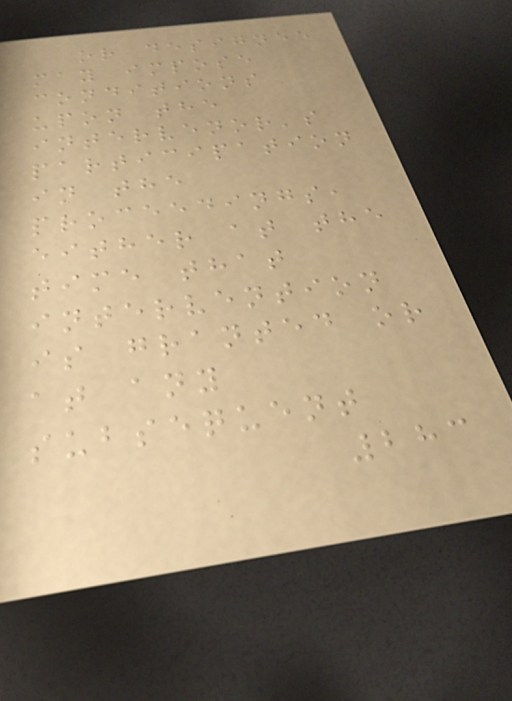or designee
may impose
conditions
upon the
intervenor's
participation
in the
proceedings,
either at the
time that
intervention
is granted or
at any
subsequent
283
